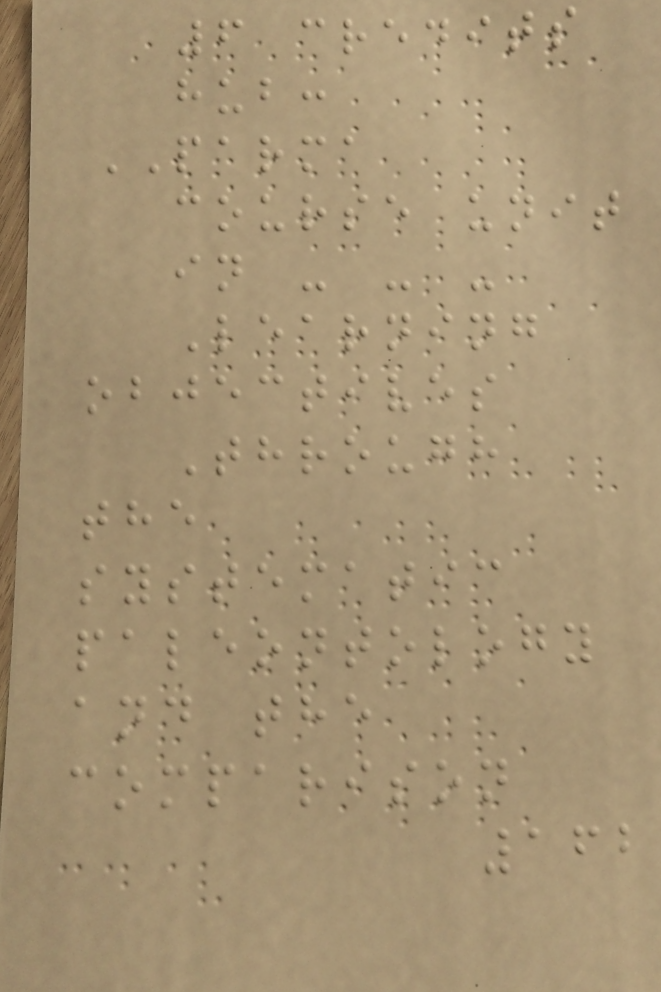6 credits
hub:
PARMA
course unit
in - - -
Learning
objectives
Through
the
systematic
paleontology
and the
comparison
162
